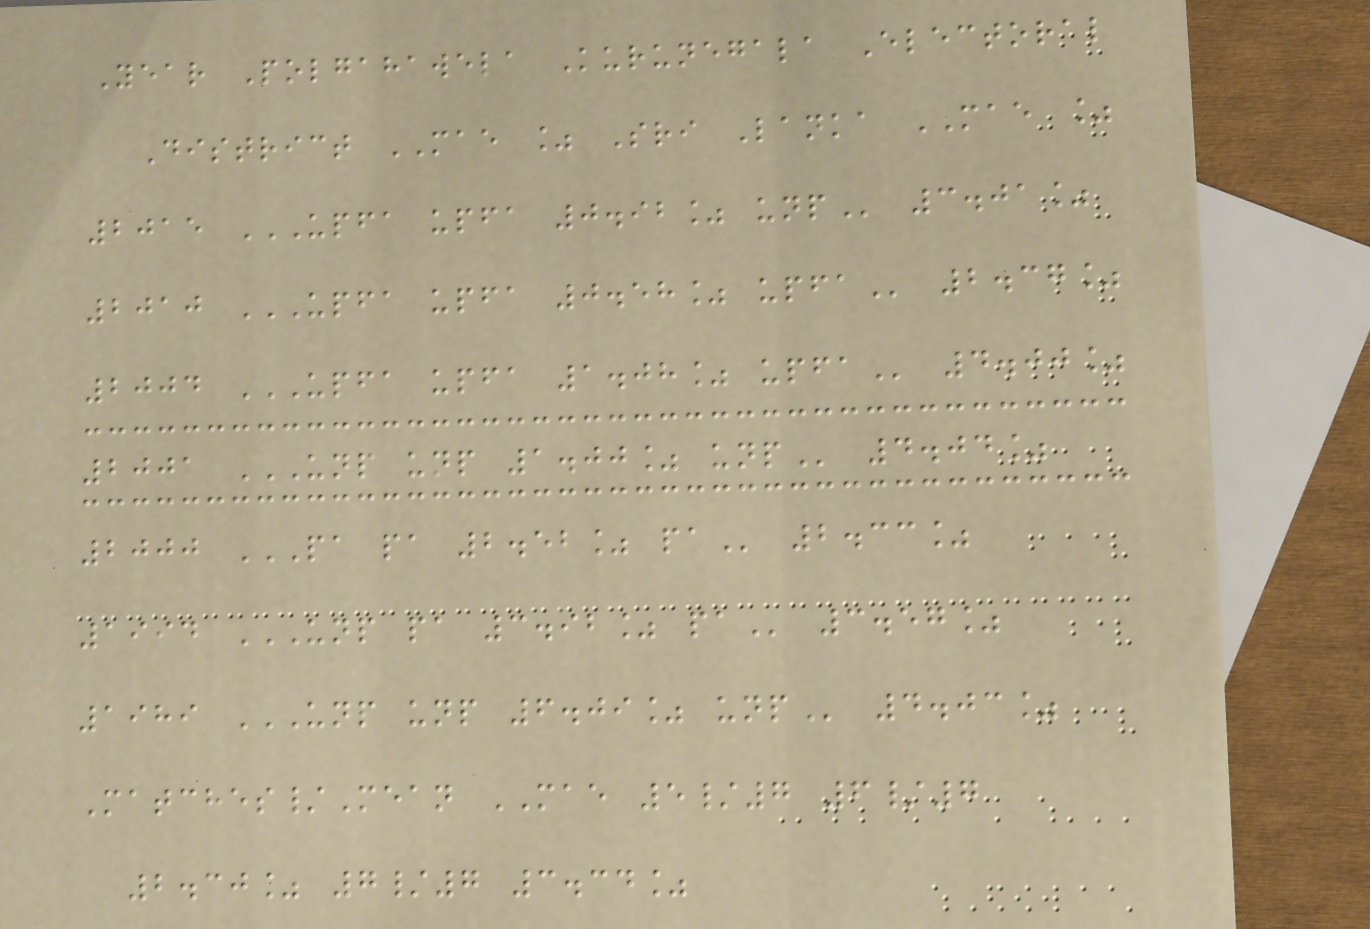Year Polgahawela Kurunegala Electoral
District MAE % Sri Lanka MAE %
2015 UPFA UPFA 0.92% UNP 3.01%
2010 UPFA UPFA 0.58% UPFA 2.37%
2004 UPFA UPFA 1.08% UPFA 4.00%
2001 UNP UNP 1.00% UNP 4.04%
2000 PA PA 2.52% PA 2.33%
1994 UNP PA 3.92% PA 3.57%
1989 UNP UNP 6.09% UNP 4.03%
Matches/Mean MAE 5/7 6/7
2.30% 7/7 3.34%
